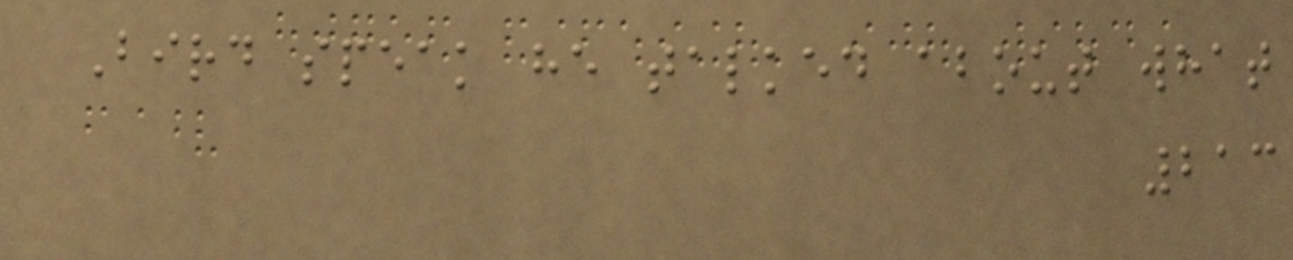Bird speak he talked about what
213
